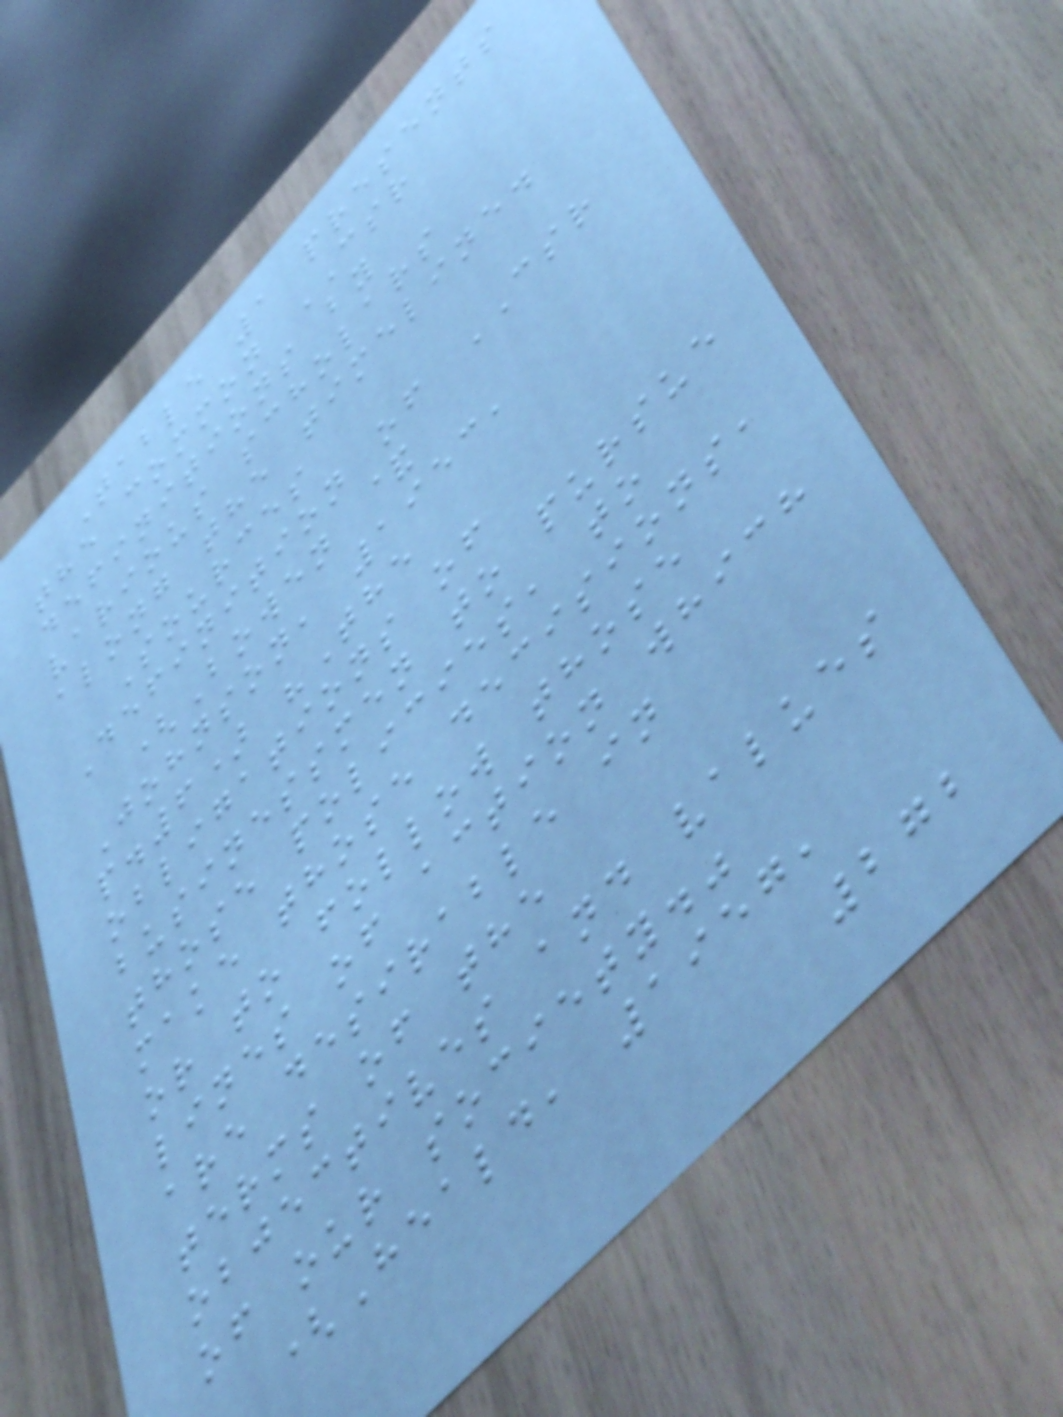Table 1 presents
the common CSR
definitions by
various scholars
along the timeline.
Sources
Definition of CSR
(Bowen &
Johnson, 1953,
p.6) "The
obligations of
businessmen to pursue
those policies, to
make those decisions,
or to follow those
lines of action which
are desirable in
terms of the
objectives and values
of our society."
(Heald, 1957,
272
